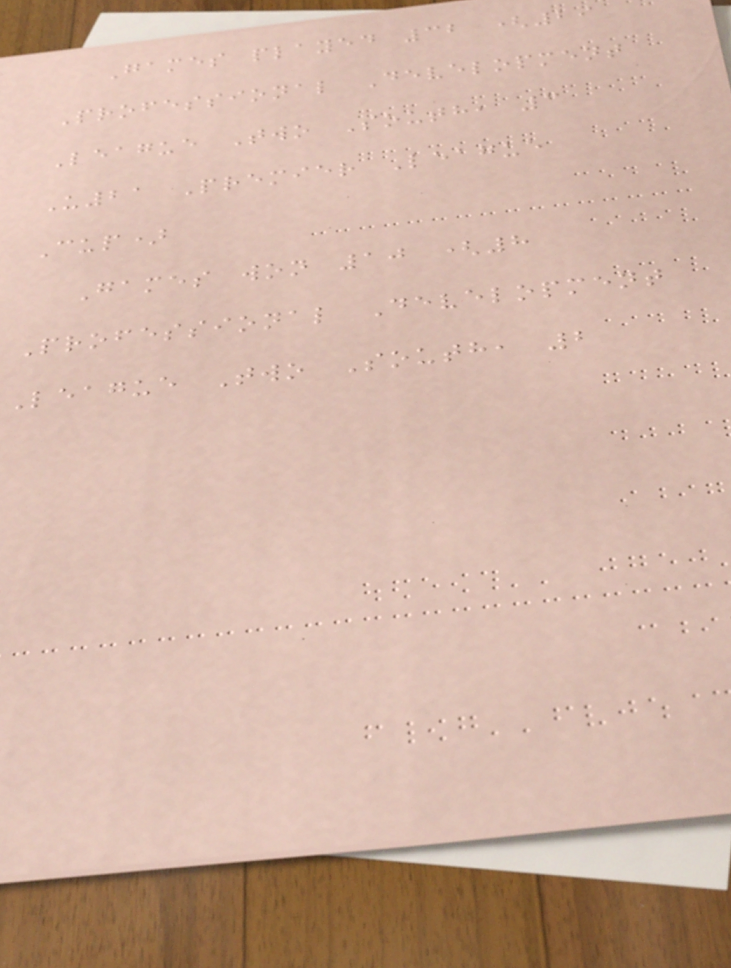Games played 32 (29
Professional Development
League Two South, 3
U21 Premier League
Cup)
Games won 10 (8
Professional Development
League Two South, 2
